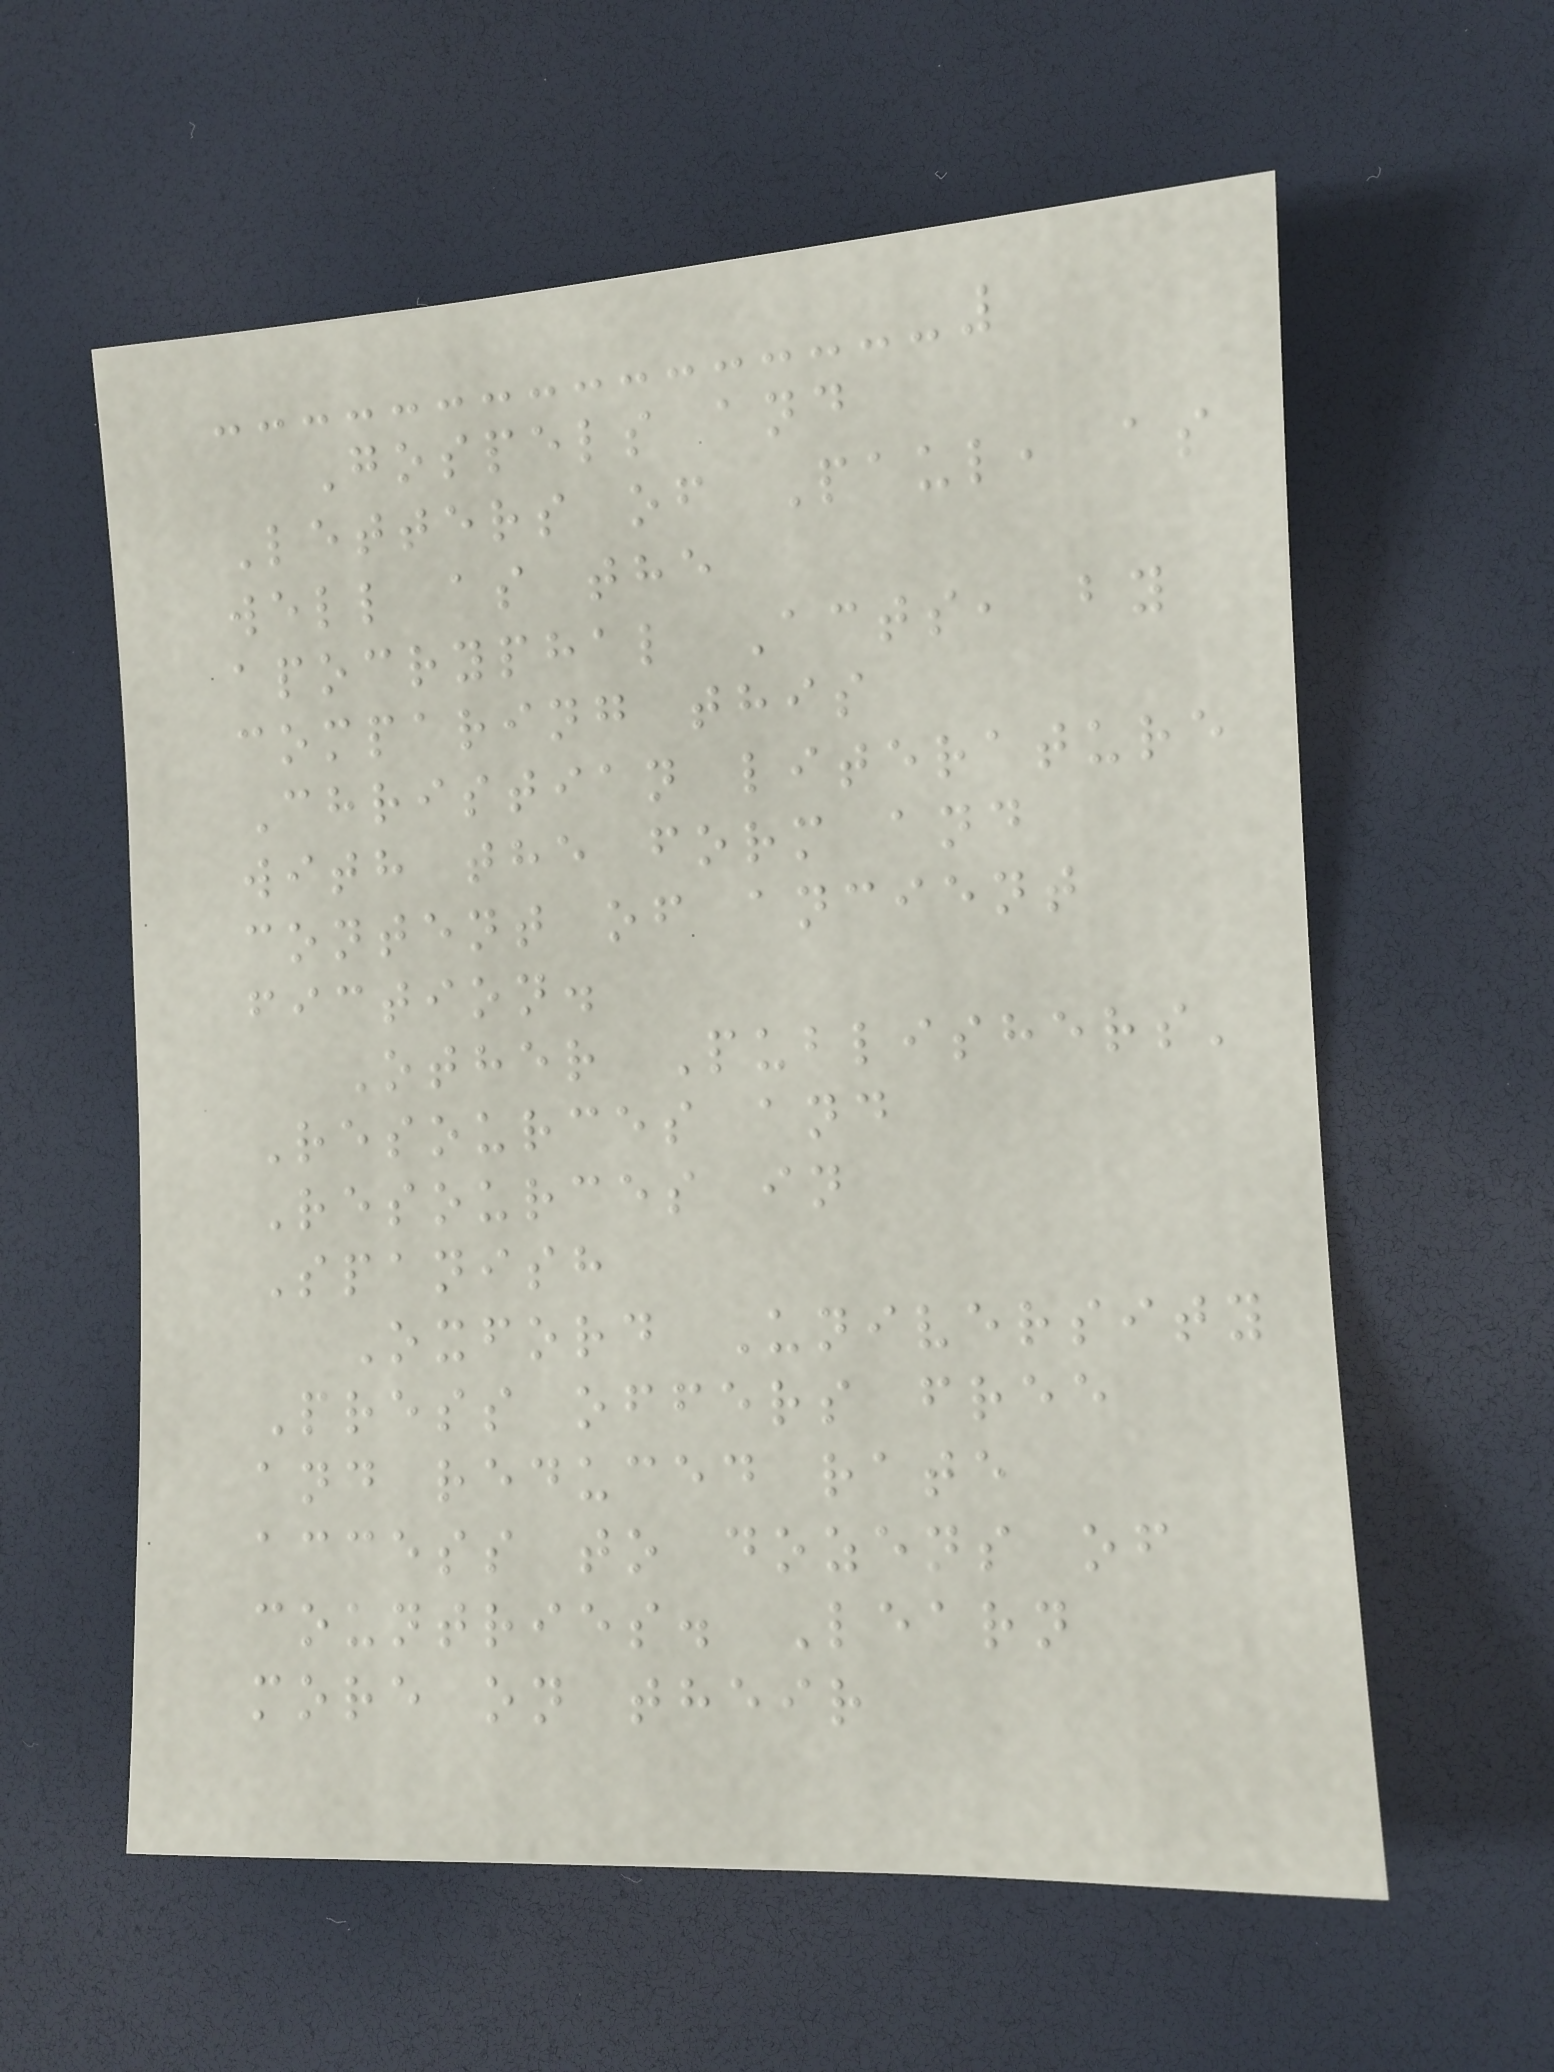Gospels and
Letters of Paul, as
well as the
apocryphal Acts, by
comparing this
Christian literature
with the form and
content of ancient
fiction.
Other Publishers'
Resources and
Resources in
Spanish
Oxford University
Press offers free
and reduced rate
access to dozens of
countries. Learn
more on their
